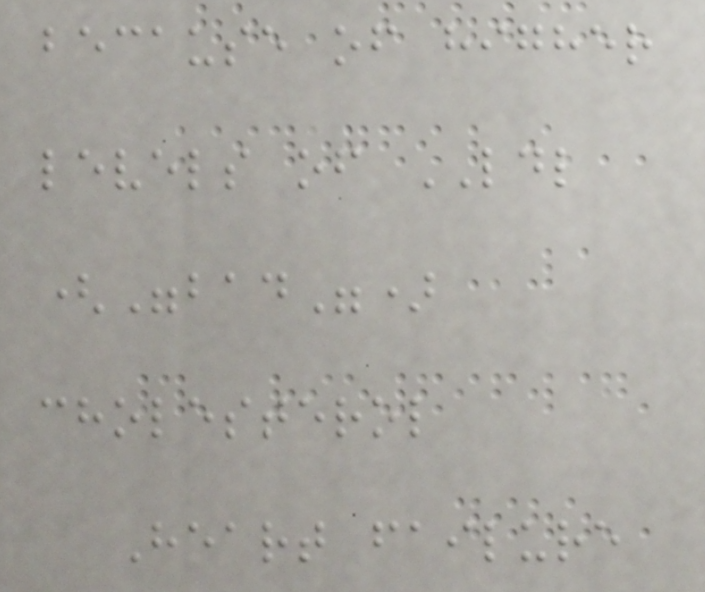because of higher
levels of LDL
("bad")
cholesterol
Heart failure
